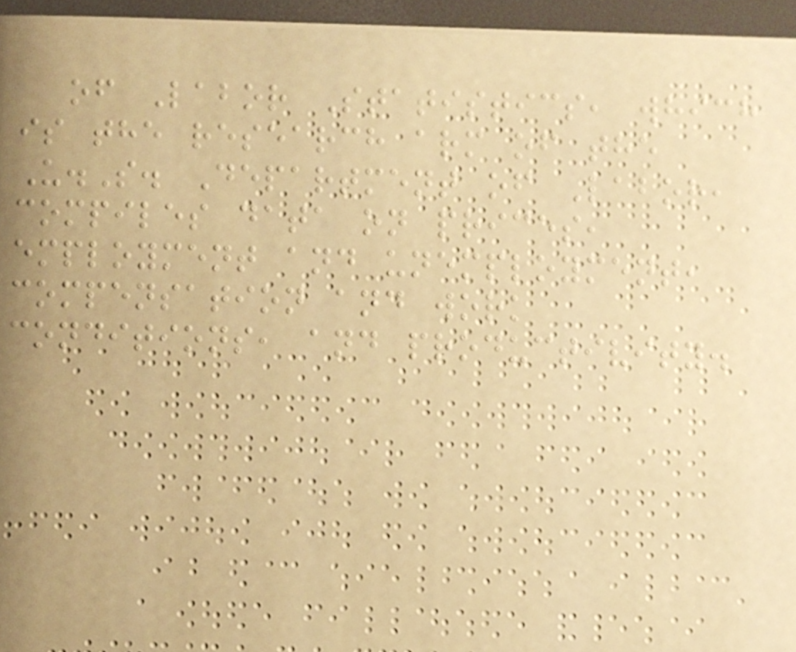of Labor Statistics, which
is the research arm of the
U.S. Department of Labor,
compiles data on prices,
employment and unemployment,
compensation and work
conditions, and productivity.
